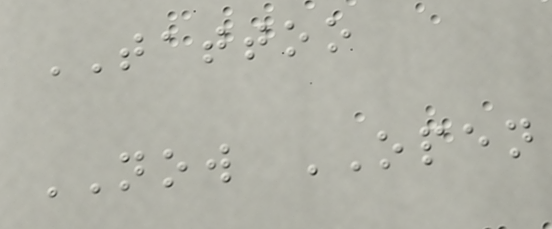TATTOO
NOW OPEN
